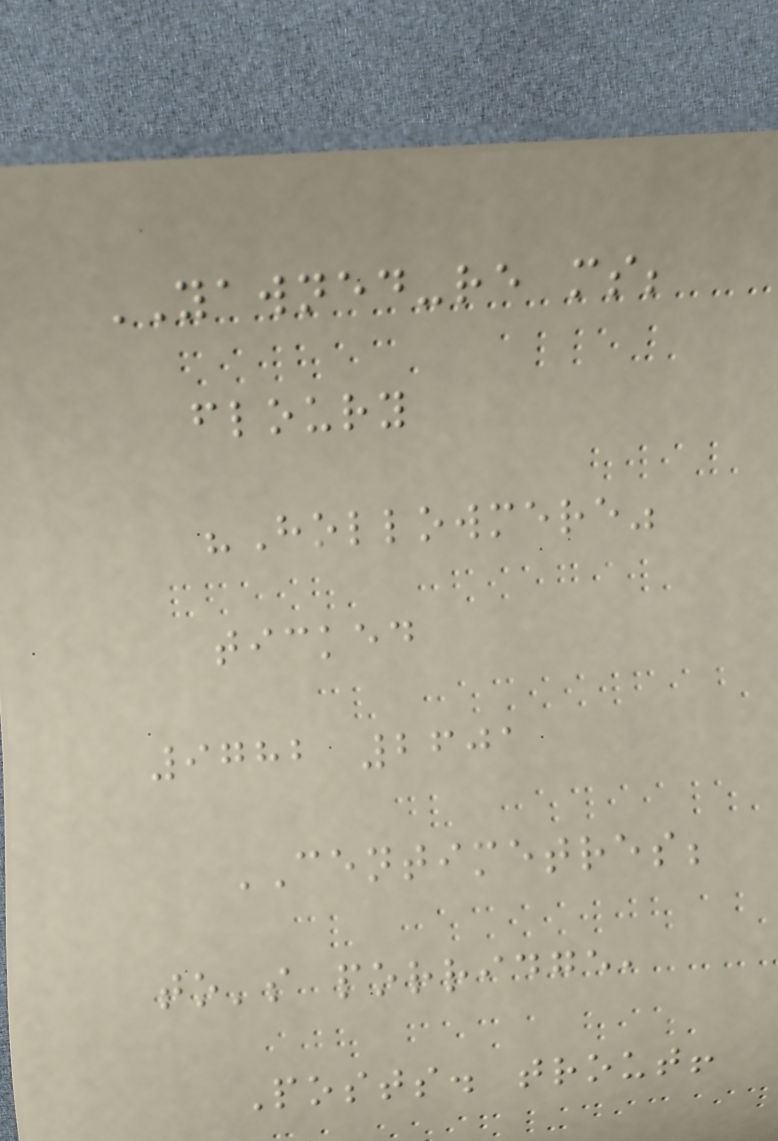YAWNED-re ms;
floury
"Hollowmere"
ticked
9782 2601
CENTIMETRES;
to's porridge,
Posts. trout!
